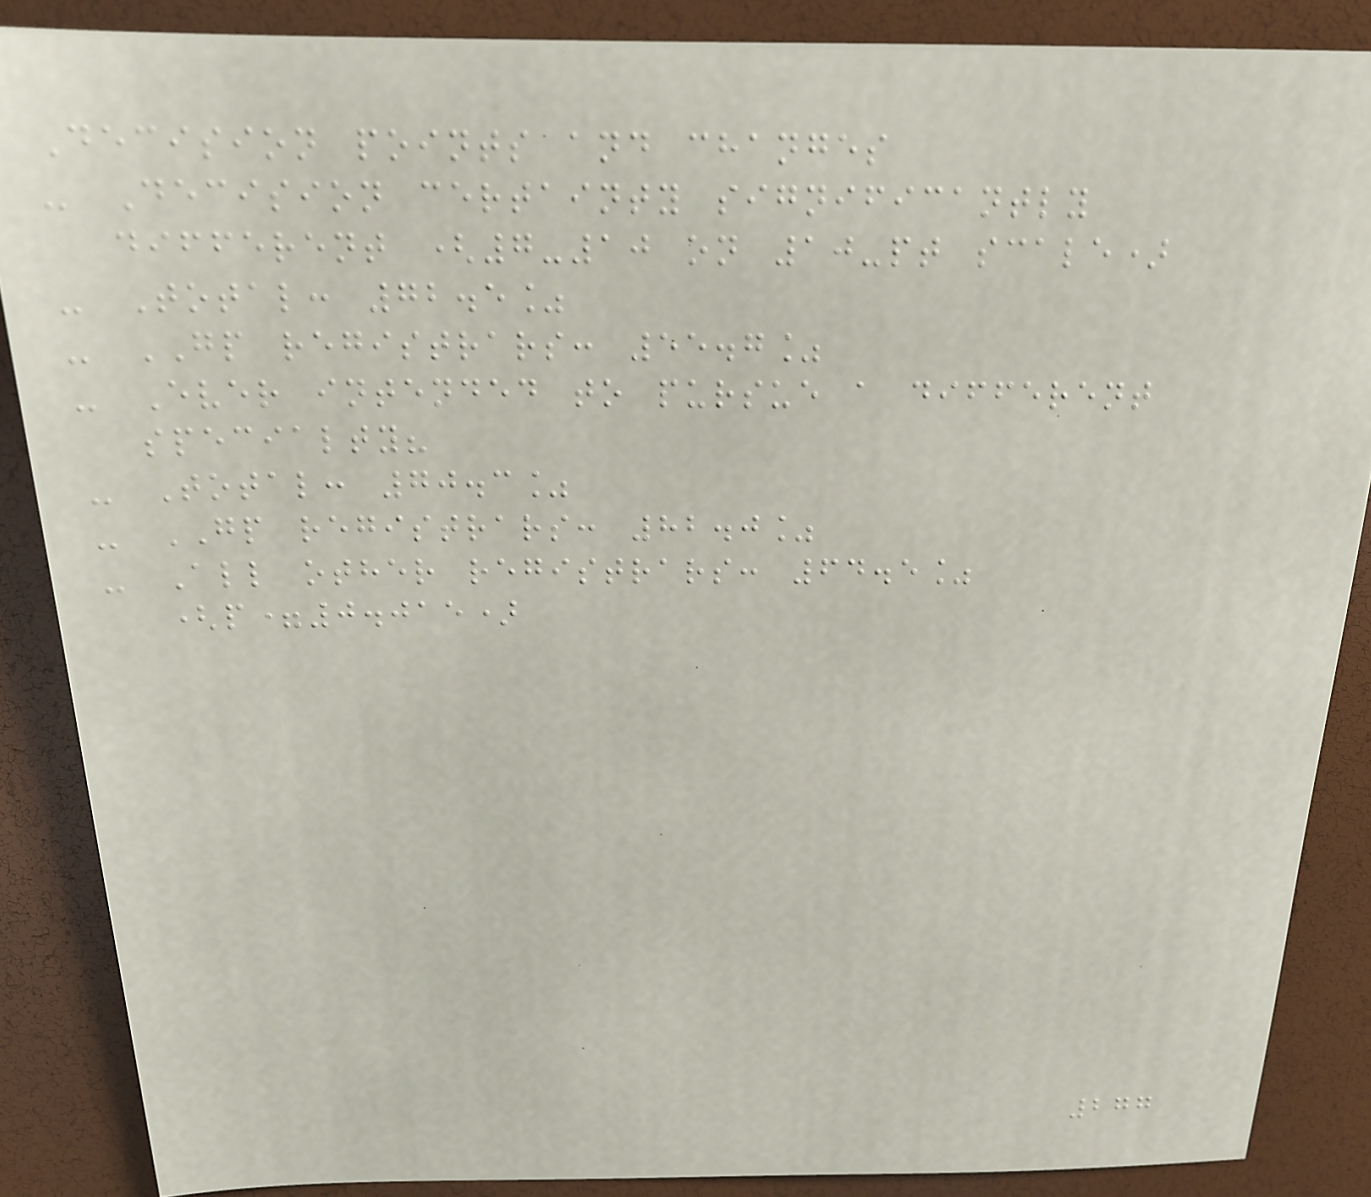Decision points and changes
- Decision certainty significantly
different (7-10 on 10-pt scale)
- Total: 72.5%
- GP registrars: 55.7%
- Ever intended to pursue a different
specialty?
- Total: 70.3%
- GP registrars: 82.0%
- All other registrars: 64.5%
(p=0.015)
277
